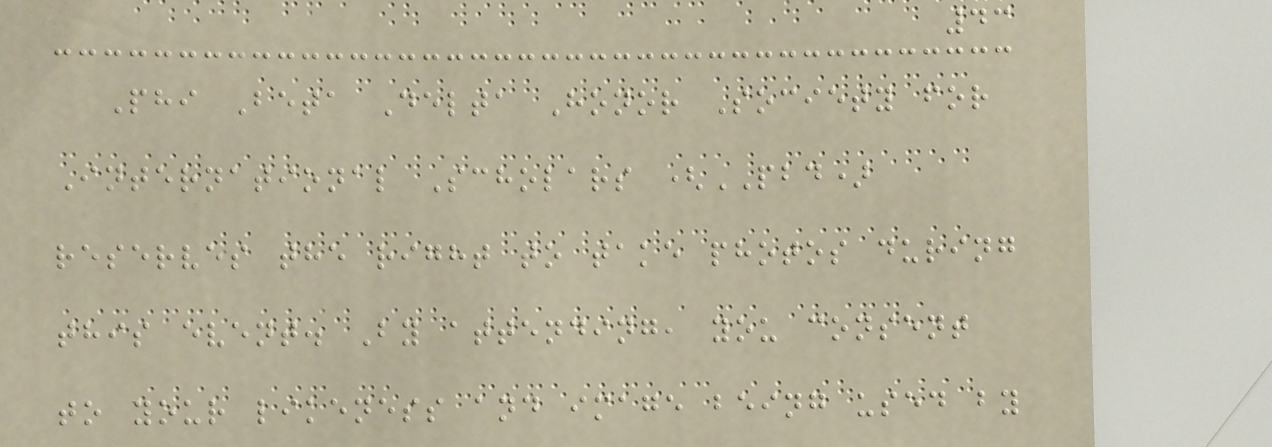43
Phi Beta Delta Honor Society for
International Scholars (PBD)
reserves the right to take photos during
this event. By attending, you consent
to your likeness and image being used by
